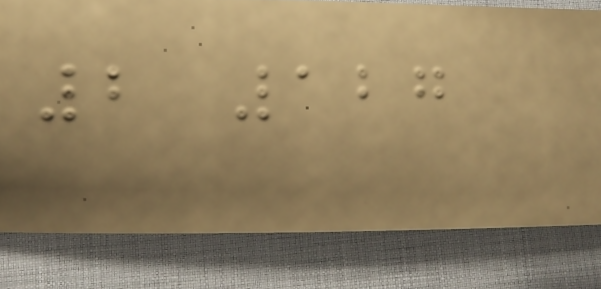2 127
